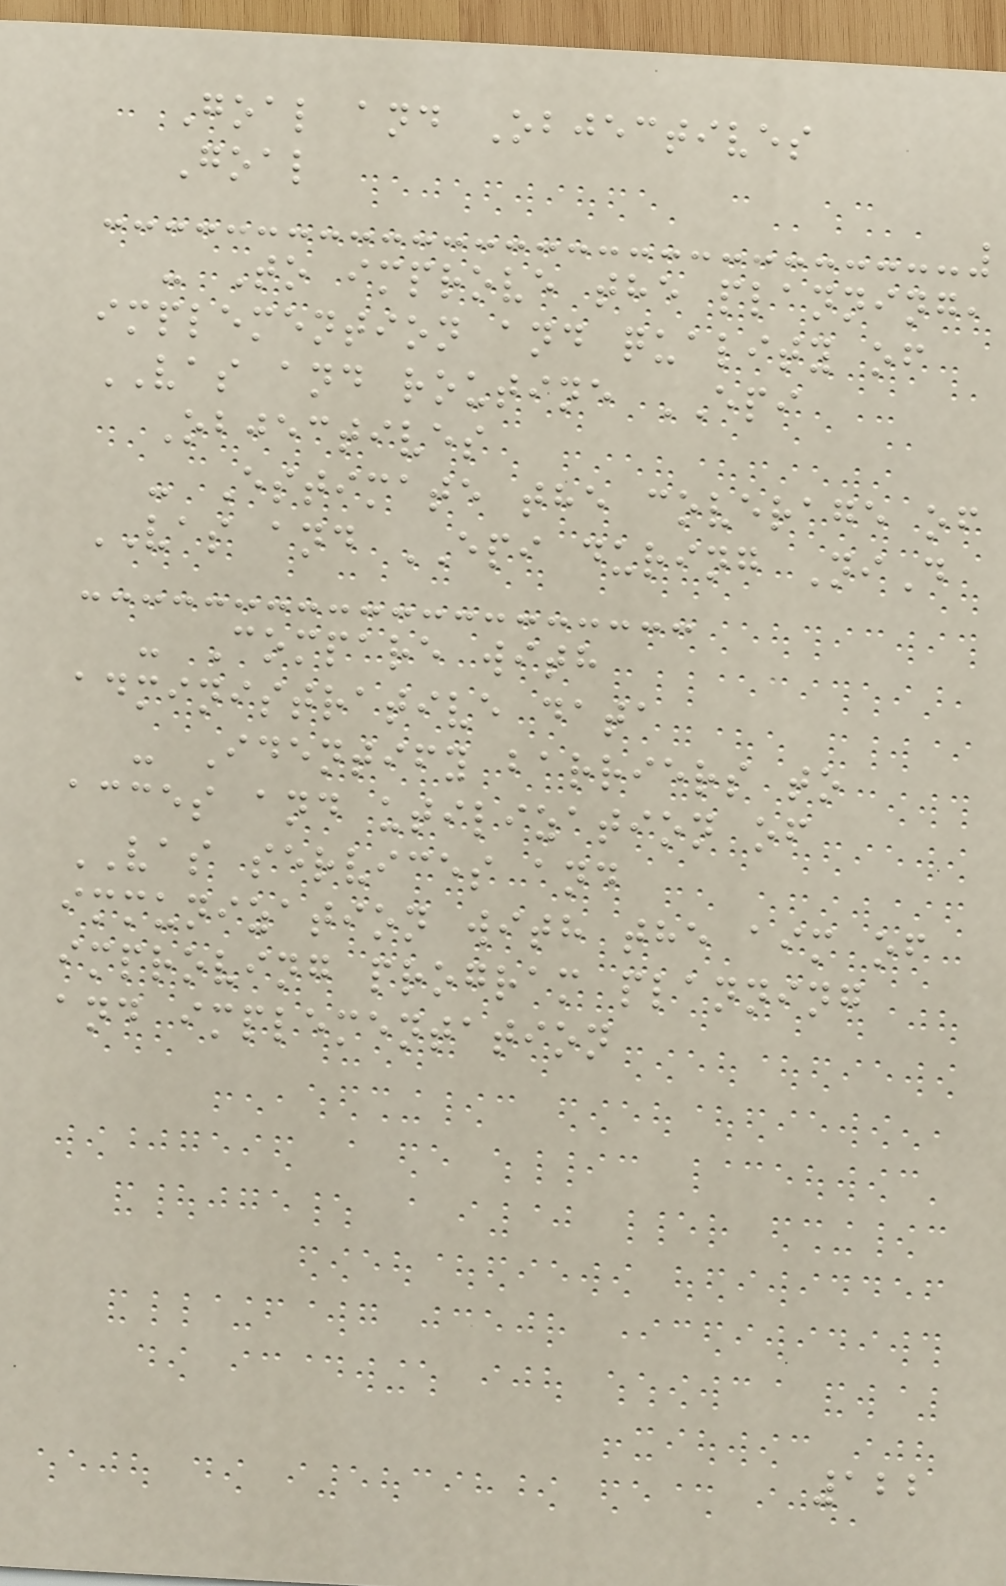Goal and Objectives
Goal
- To improve the planning,
implemention and quality of
VAS and routine EPI
Objectives
- Estimate the coverage of
VAS and EPI during NiD
- Compare with
administrative data
- Identify barriers to
acces and utilization of
VAS services and
immunization with the aim of
improving program planning
and implementation
122
